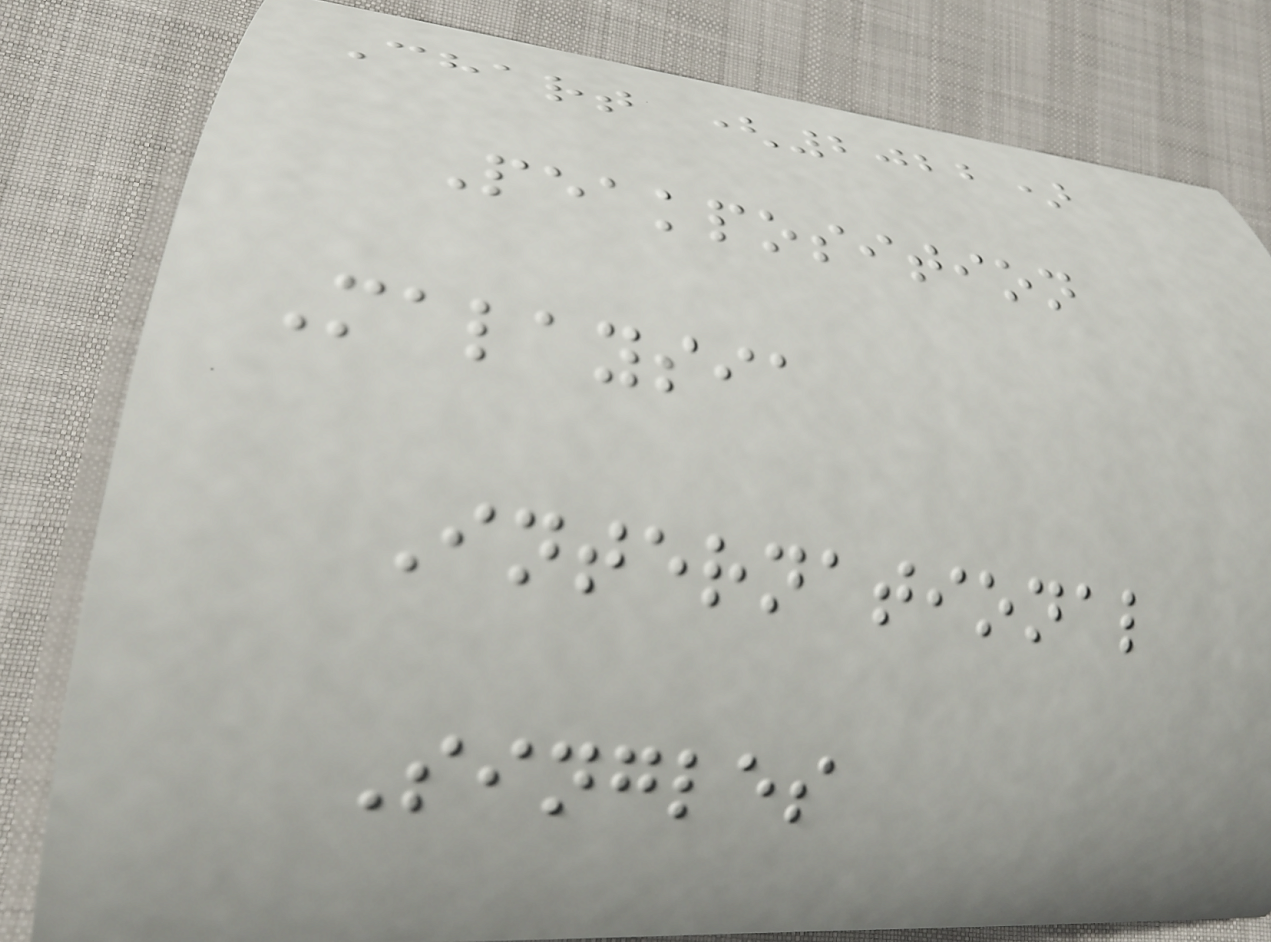Chart (2022)
Peakposition
Malaysia
International
Singles
